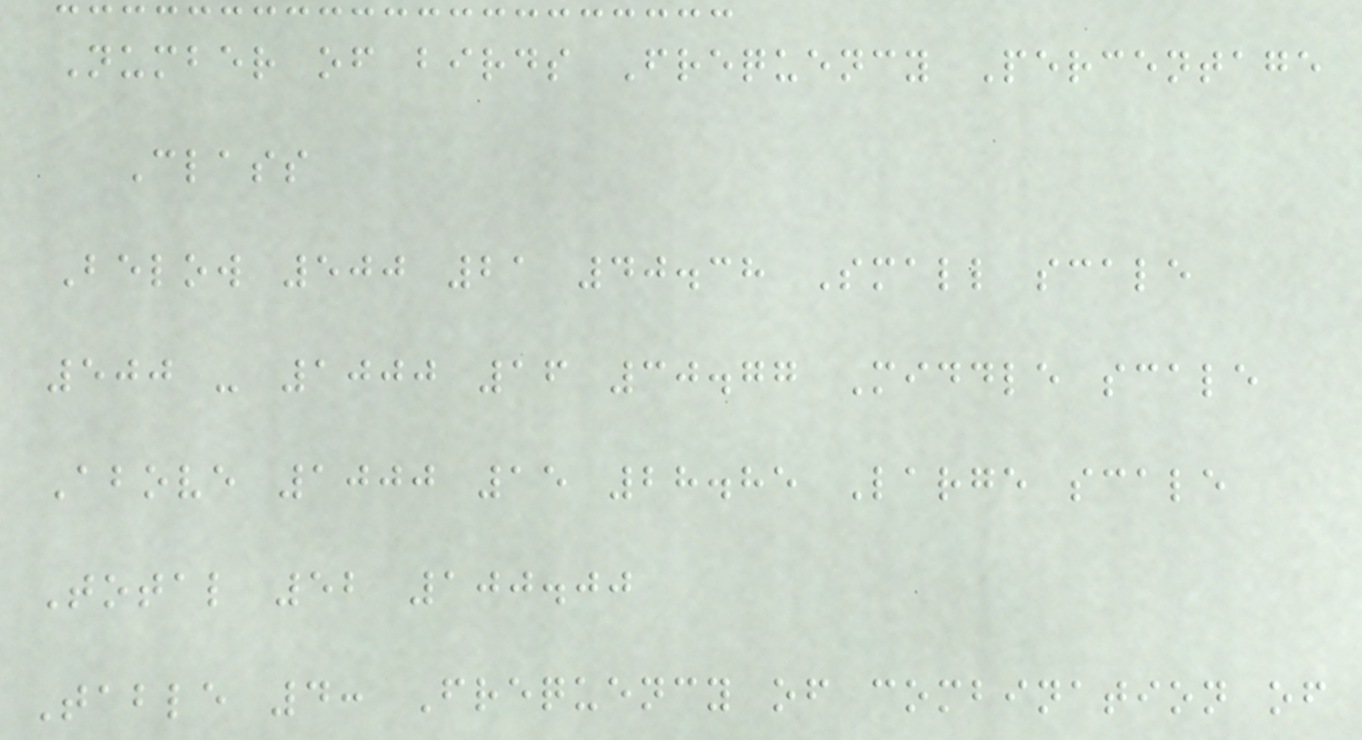Number of birds Frequency Percentage
Class
Below 500 21 40.38 Small scale
500 - 1000 16 30.77 Middle scale
Above 1000 15 28.85 Large scale
Total 52 100.00
Table 4: Frequency of combination of
